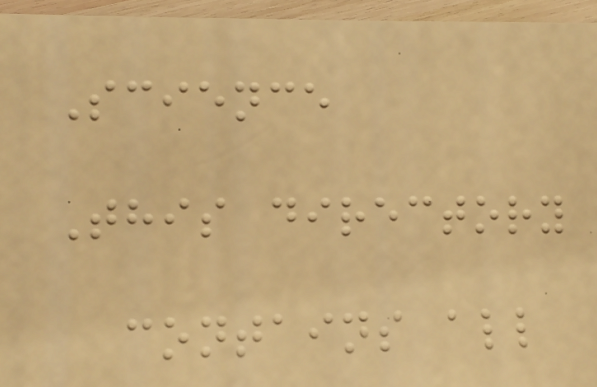Science
This directory
contains all
